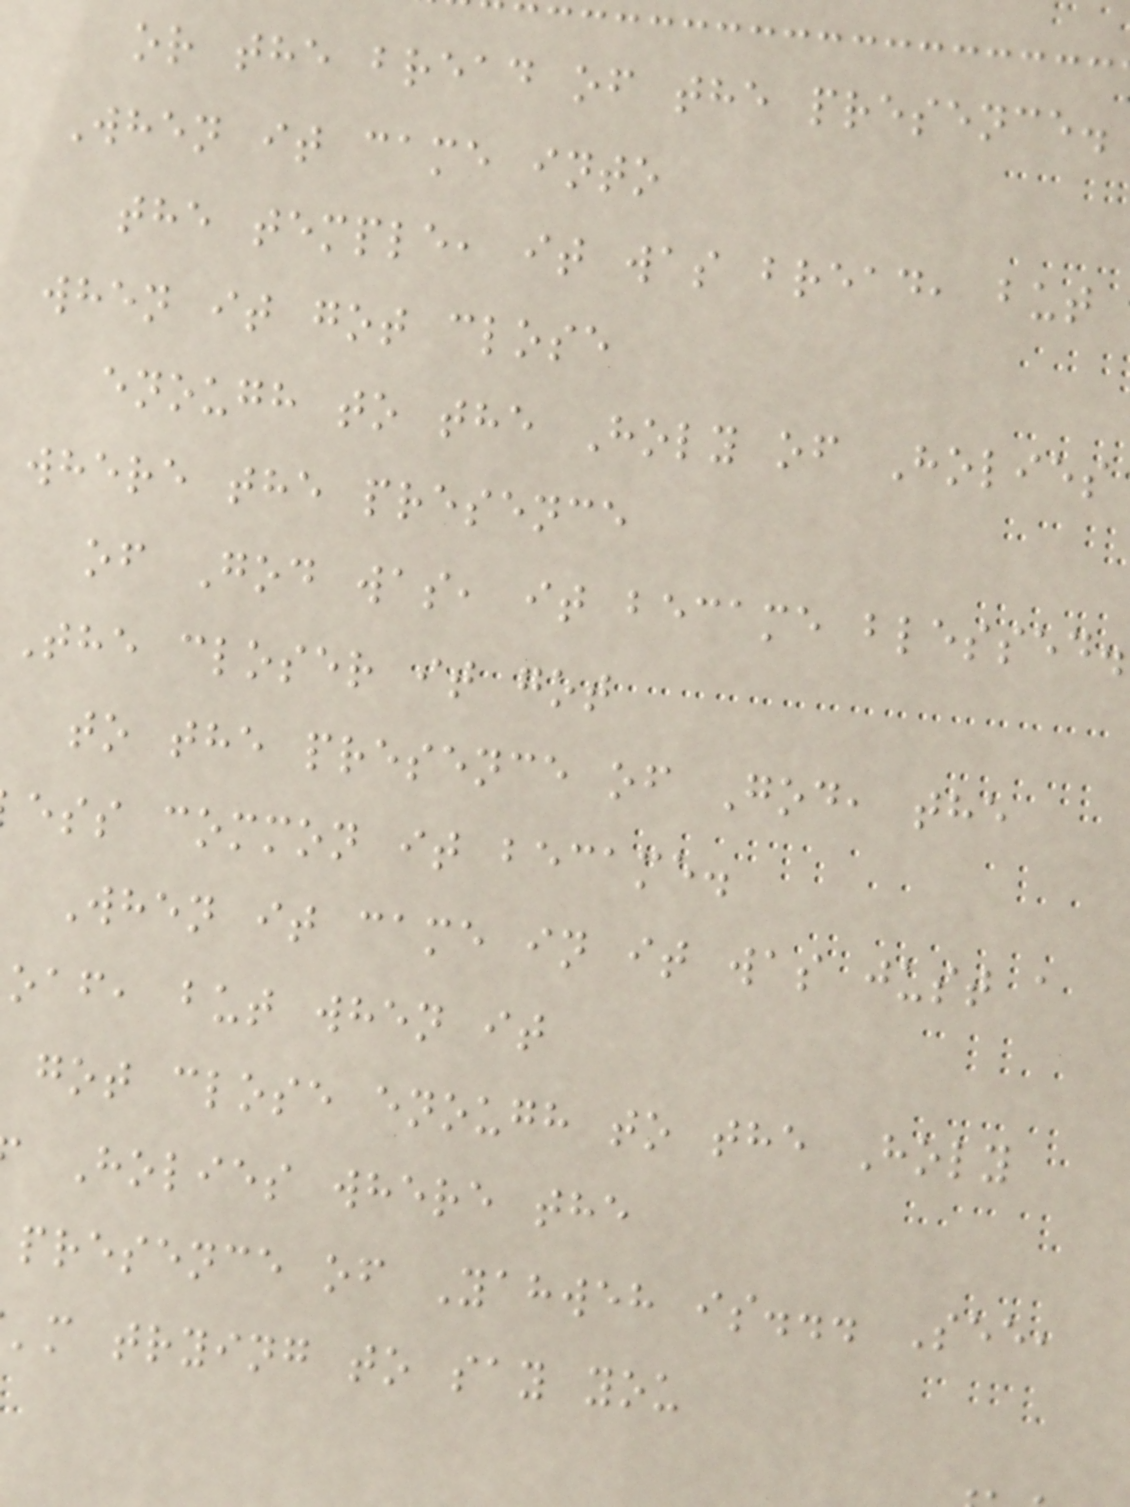or the bread of the presence.
When it came into
the temple, it was bread, but
when it got close
enough to the Holy of Holies
where the presence
of God was, it became blessed.
The closer it got
to the presence of God, the
ess common it became.
When it came in it was just a
oaf, but when it
got close enough to the Holy
Holies where the
presence of Yahweh is... See,
'm trying to say you
